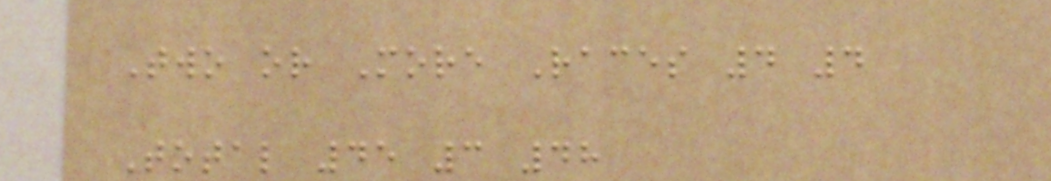Two or More Races 4 4
Total 45 3 48
